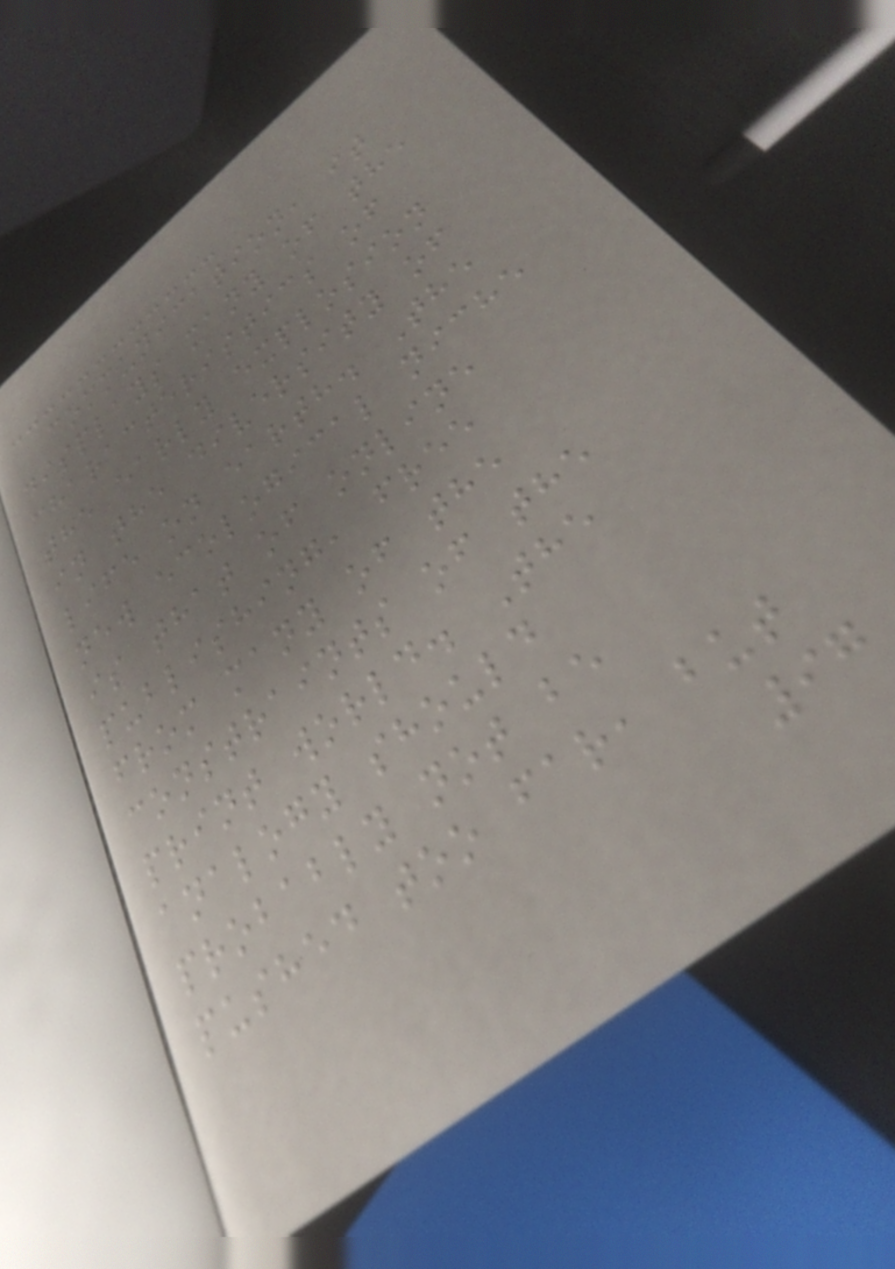communication, it
displays many of the
characteristics of
the early explosion
in the diversity of
life on earth. The
new ecological niche
is that of online
publishing, free
from many of the
constraints of the
print world. The
analogy should
probably not be
pushed too far, but
97
